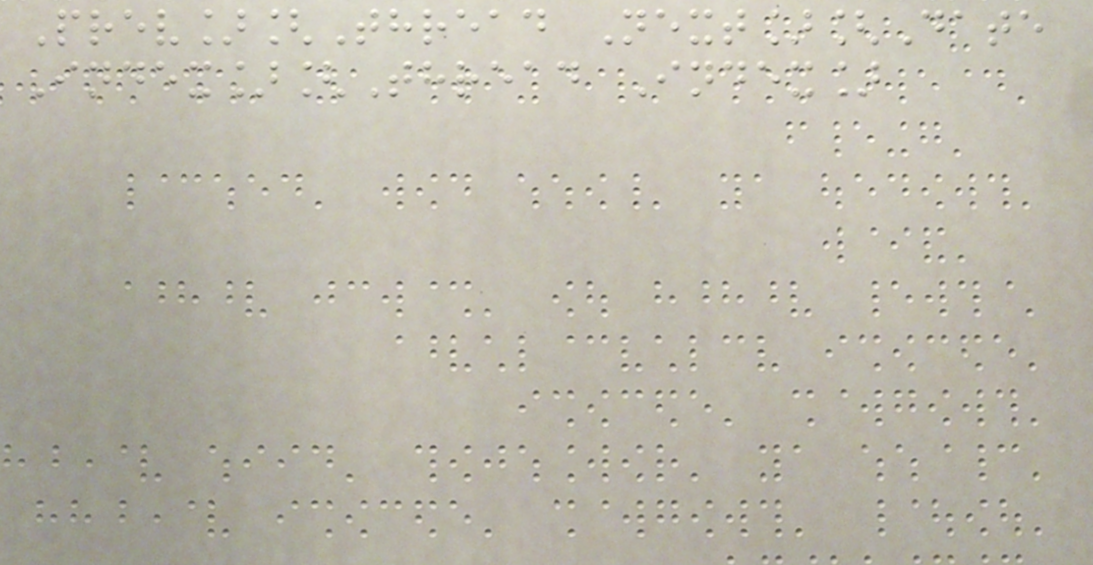Prev][Thread Next][Date
Index][Thread Index]
